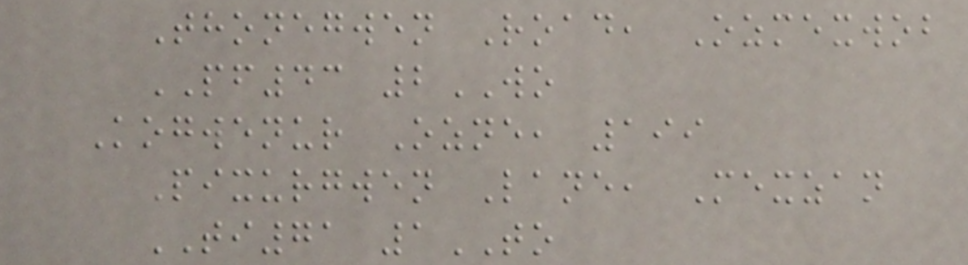Thonegwen Road, Ozmexwob
PF43 2WO
Kogwenur Ozne, 199
Pixurgwen Lane, Mexzan
TI71 1TO
